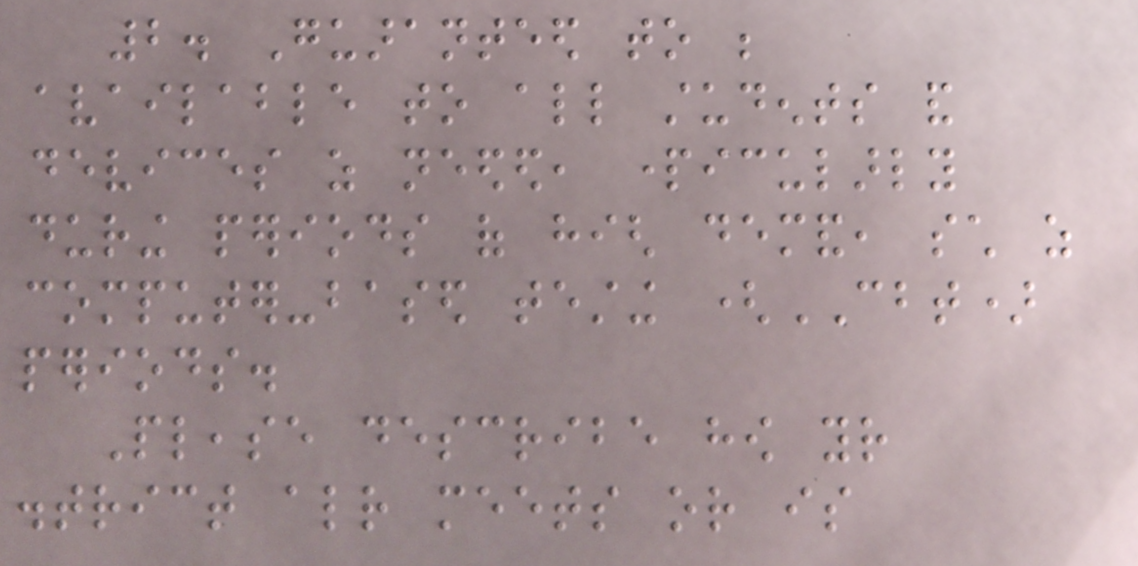2. Guaranteed to be
available to all students and
devices as needed, particularly
during periods of high demand, such as
computer-based testing (CBT)
periods.
Please describe how your
district already meets or is
